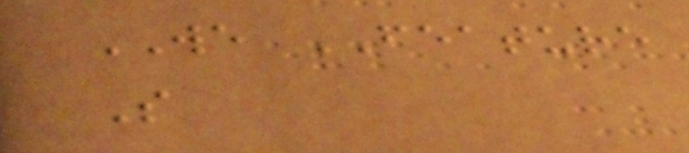WE FEATURE
S
